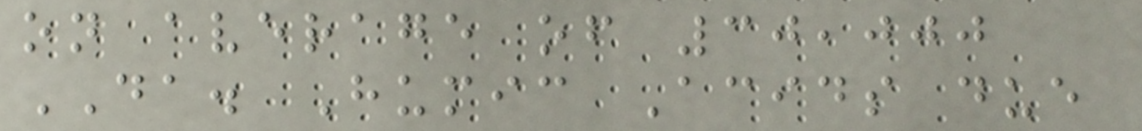on average of 30,000
DA. Humic Acids due
